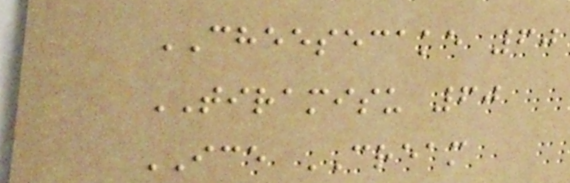CHEESECAKE 60
TIRAMISU 60
ICE CREAM
